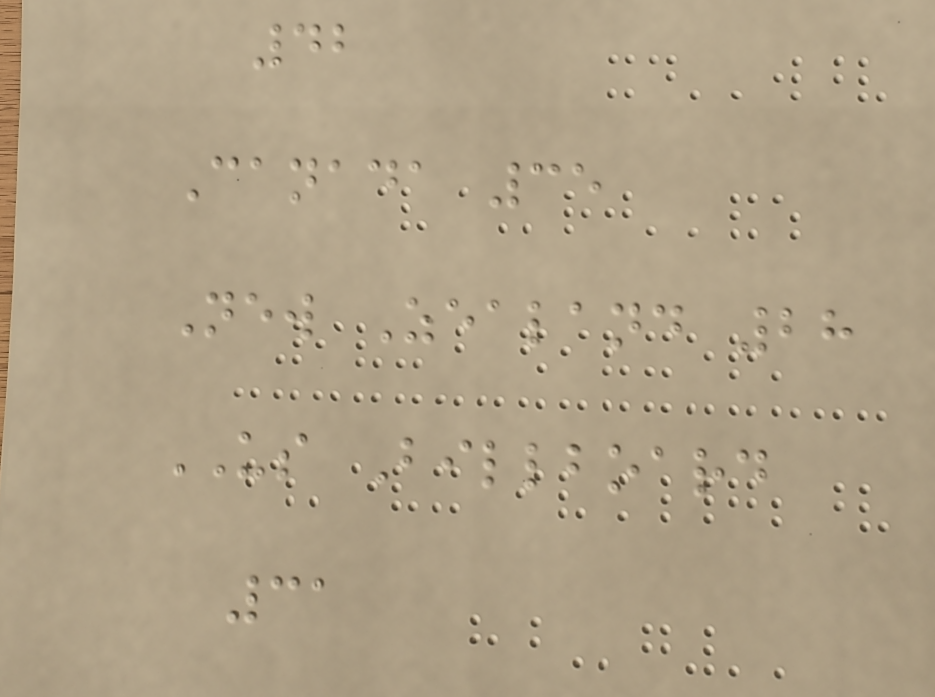42
Canada 35
New Zealand 28
US Billboard
31
